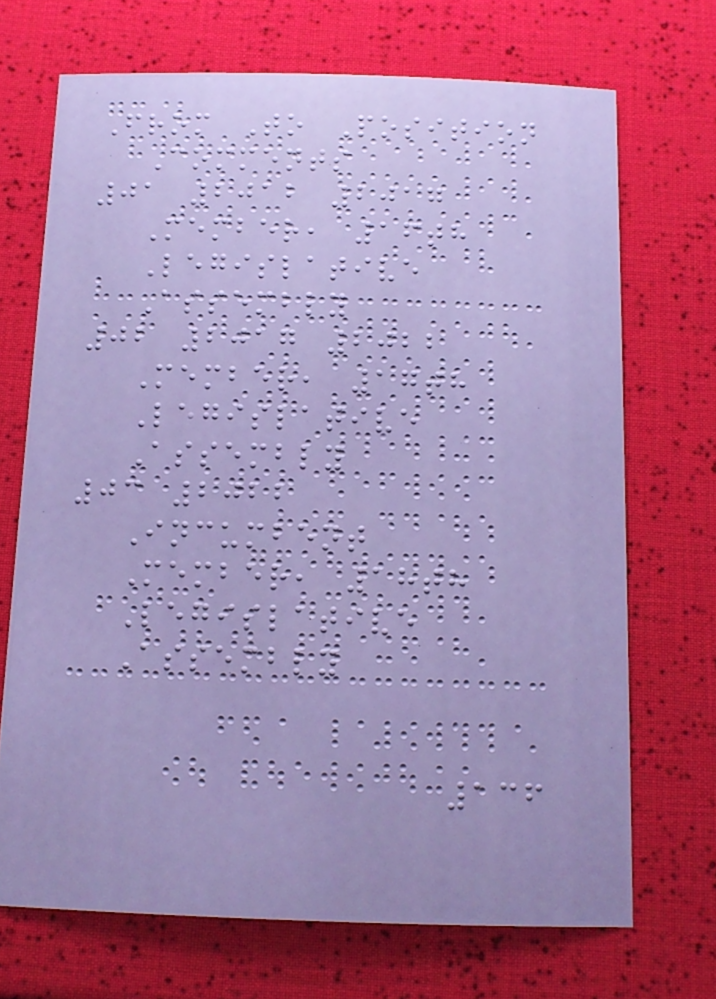From To Position
Comments
01 2012 2017
Member, 16th
Legislative
Assembly
02 2017 2022
Member, 17th
Legislative
Assembly
03 2022
Incumbent
Member, 18th
Legislative
Assembly
136
